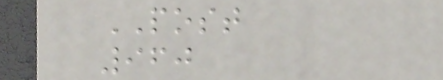POST
960
